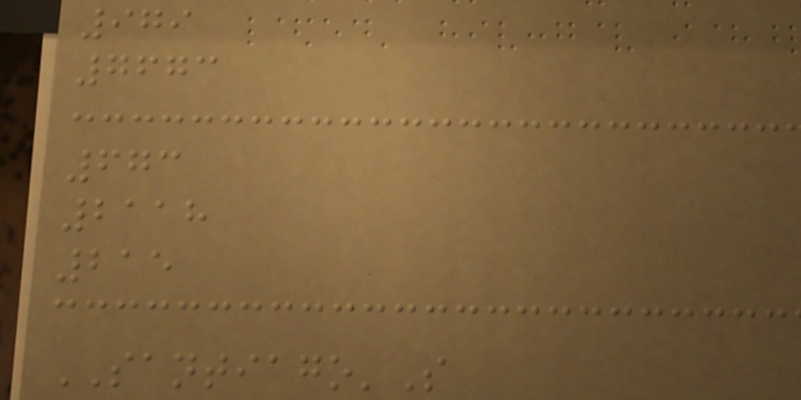979
7673
673
2118
215
SANTIAGO'S
